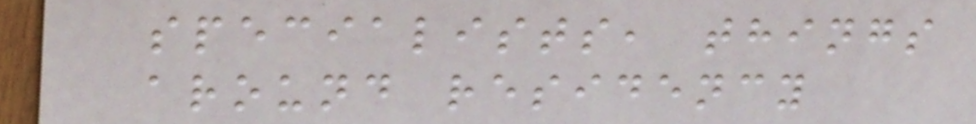specialists, things
around residency
